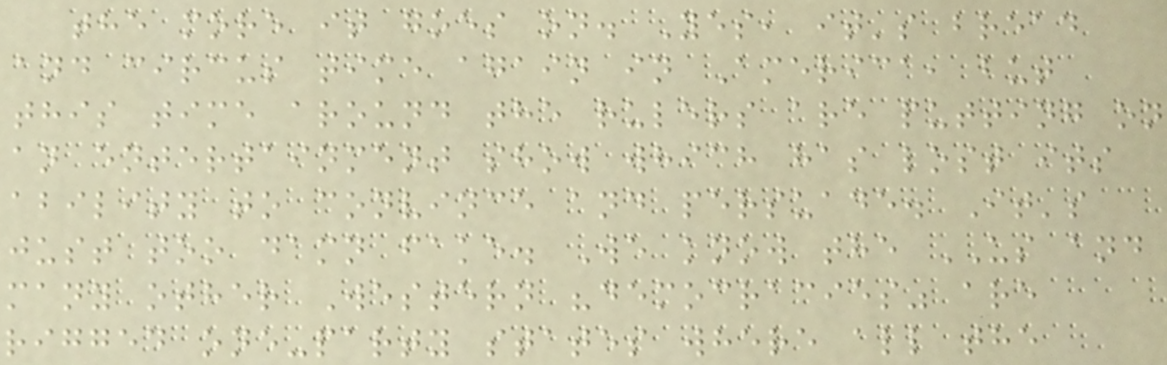the more it goes on. Yes, it's bread
and circus time again in America, but
this time around the rulers are putting on
an entertainment show which has lost its
ability to convince and persuade. It's
just too damn fake. We know the US and
many other Western "democracies" are
rigged one-party states where all the
